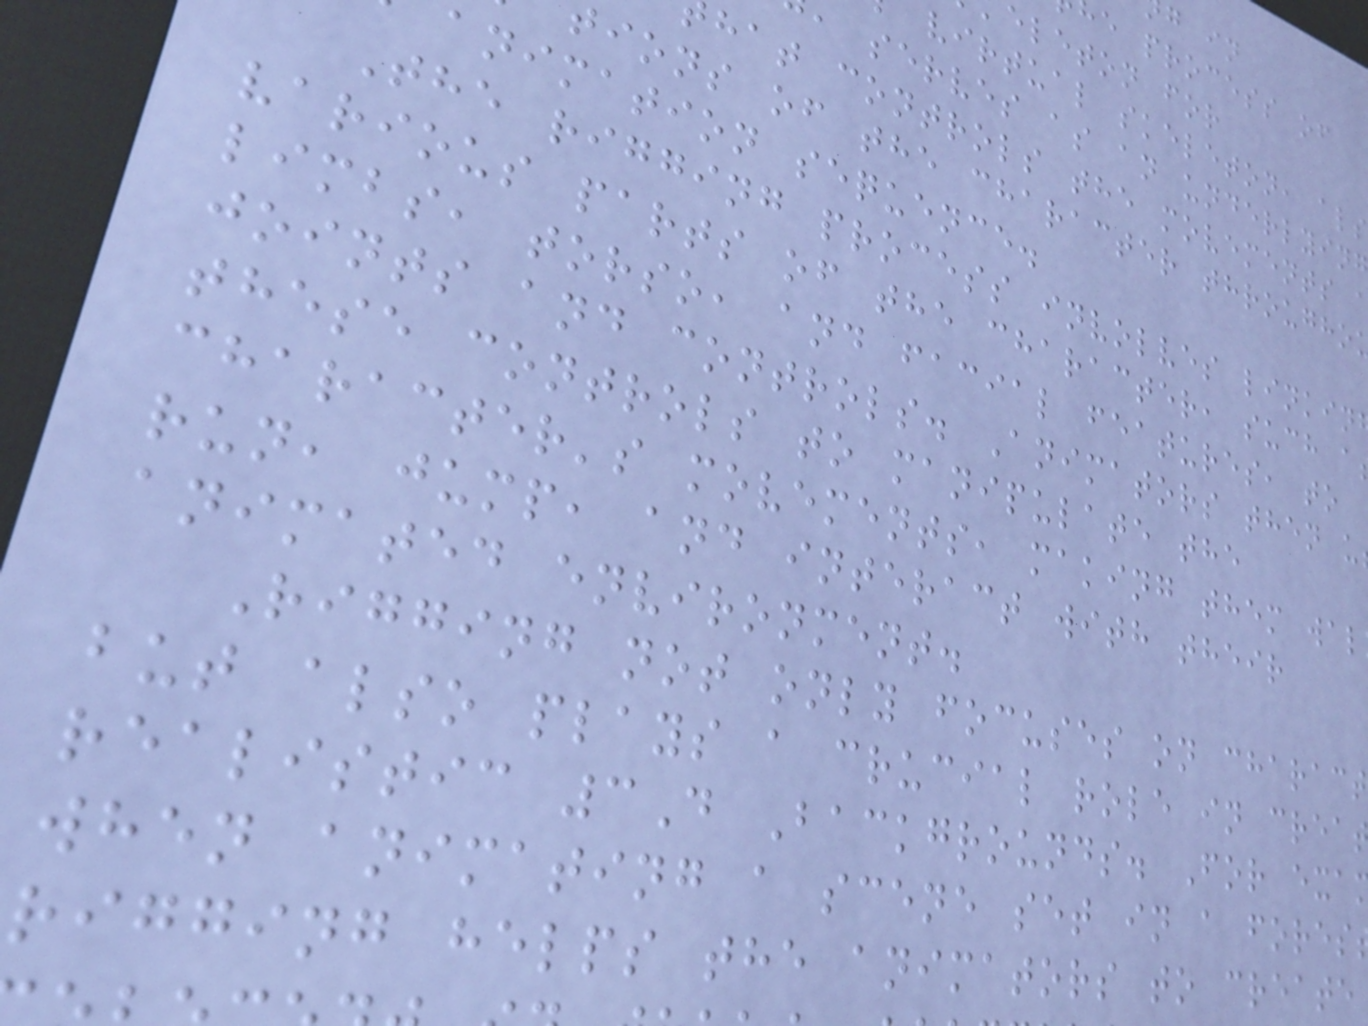e process of
eleton for
virtual skeleton, als
, serves as an underlying
hat controls the movements
tions of the character througho
animation sequence.
The rigging process involves linkin
various parts of the character, such a
limbs, torso, and facial features, to
joints and controls. Animators then u
these controls to manipulate the
character's movements, making them wal
run, jump, and interact with their
animated environment.
Rigging not only focuses on charact
but also plays a crucial role in creat
realistic 3D Backgrounds. For exa
when animating a scene set in a fores
rigging helps the animators to create
